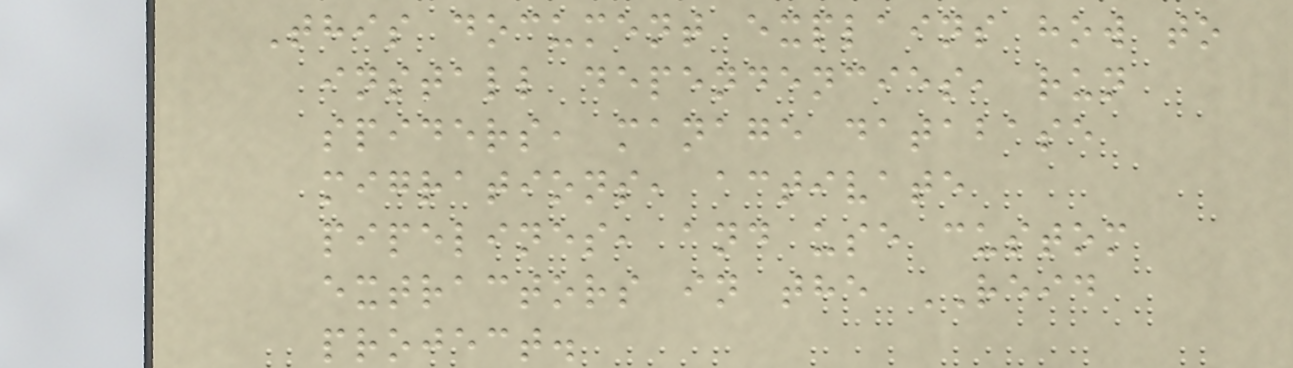This document explains how to
install dependencies, run
spiders, manage database
migrations, activate
pipelines, and use custom
extractors in the REID
project.
